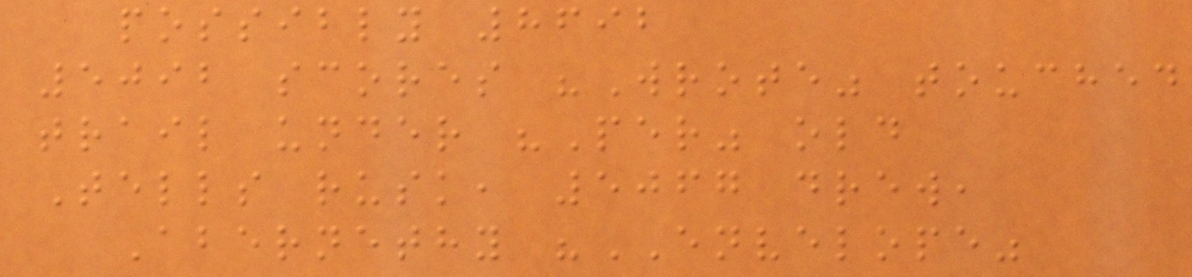possibly 8692
5092 scores "Wrote" touched
trail under "Per" old
Tells rusk, 5067 drew,
Abernethy "ENVELOPE"
